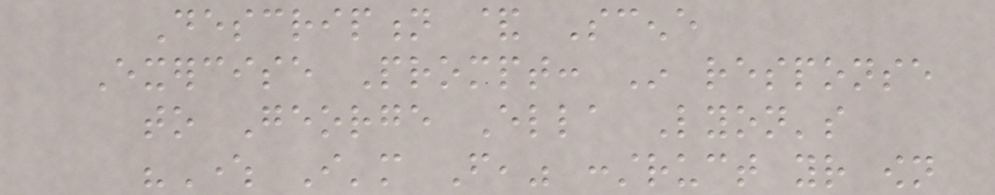Description & Scene
Exercise Prompt: In response
to George Ella Lyon's
"Where I'm From," construct your own
